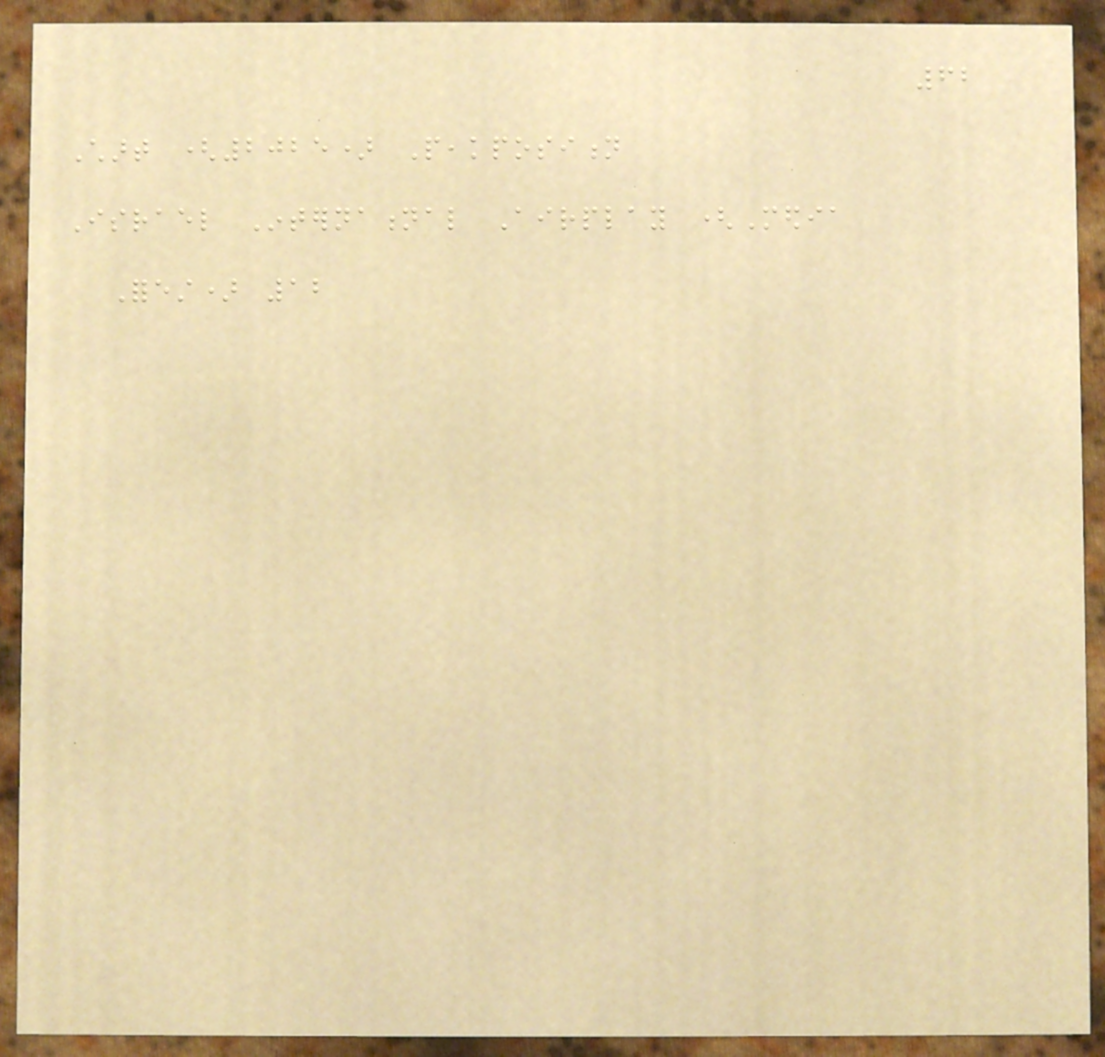62
Chart (2025) Peakposition
Israel International Airplay (Media
Forest) 12
